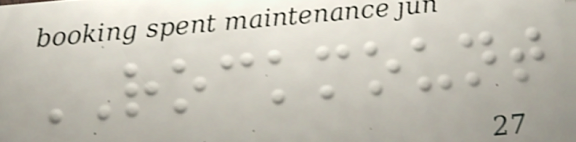ROCKMOUNT
